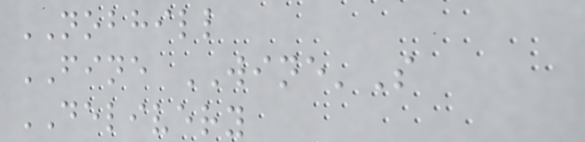NOBHILL
FINE WINE'S
DELIVERY
